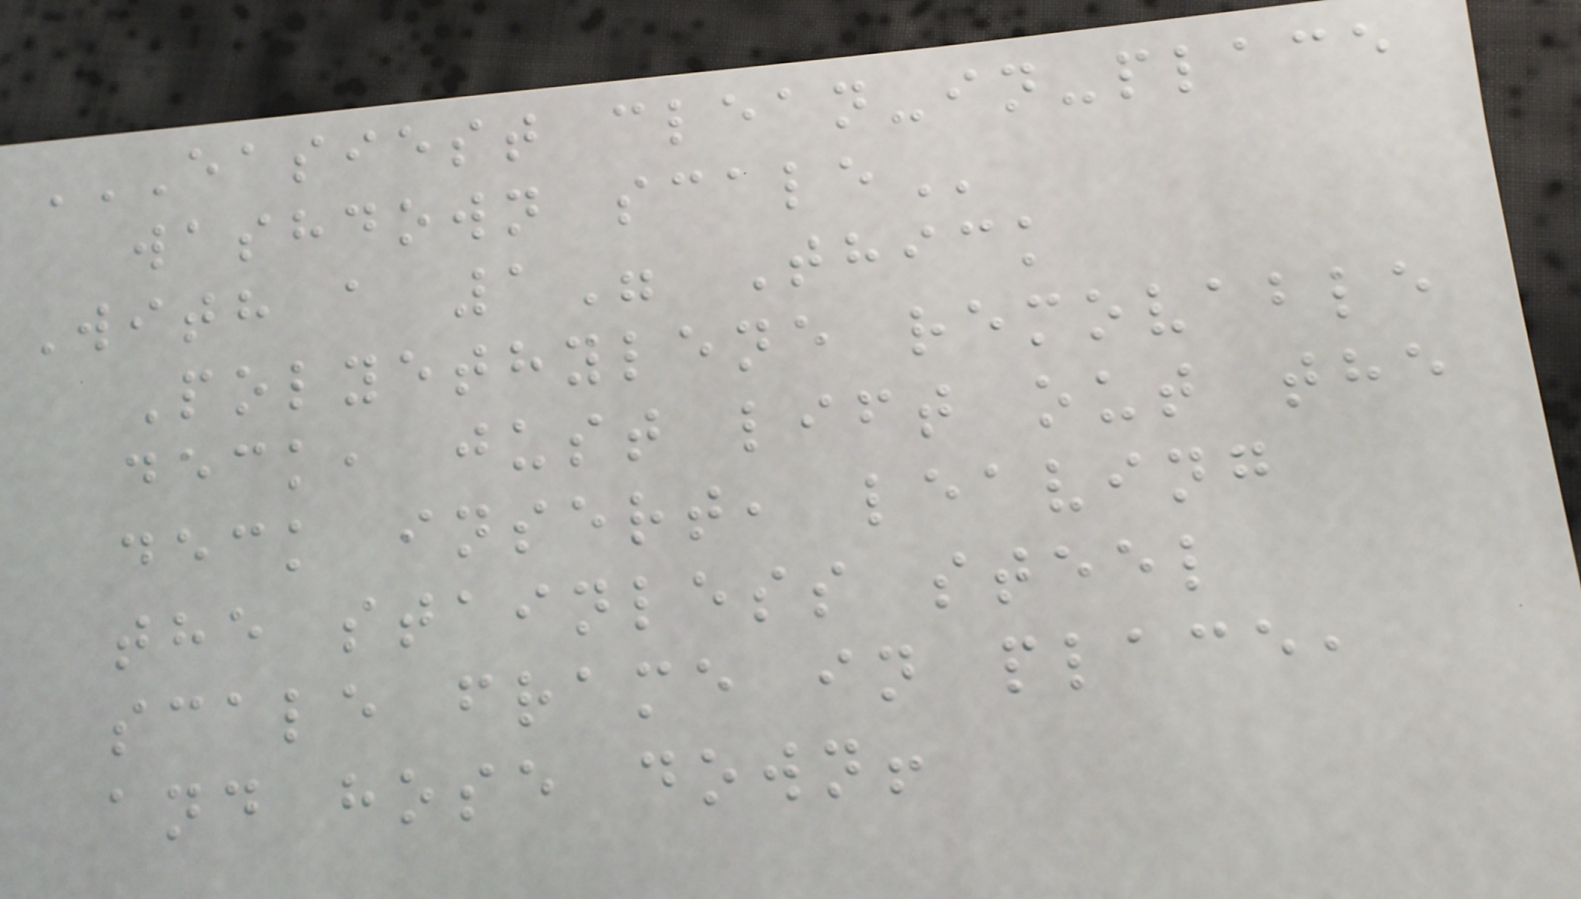EASIEST CLEAN-IN-PLACE
WASHDOWN SCALE
With a 1" Thick
Polyethylene removable
deck, just lift out the
deck insert, leaving
the stainless steel
scale frame in place,
and hose down!
